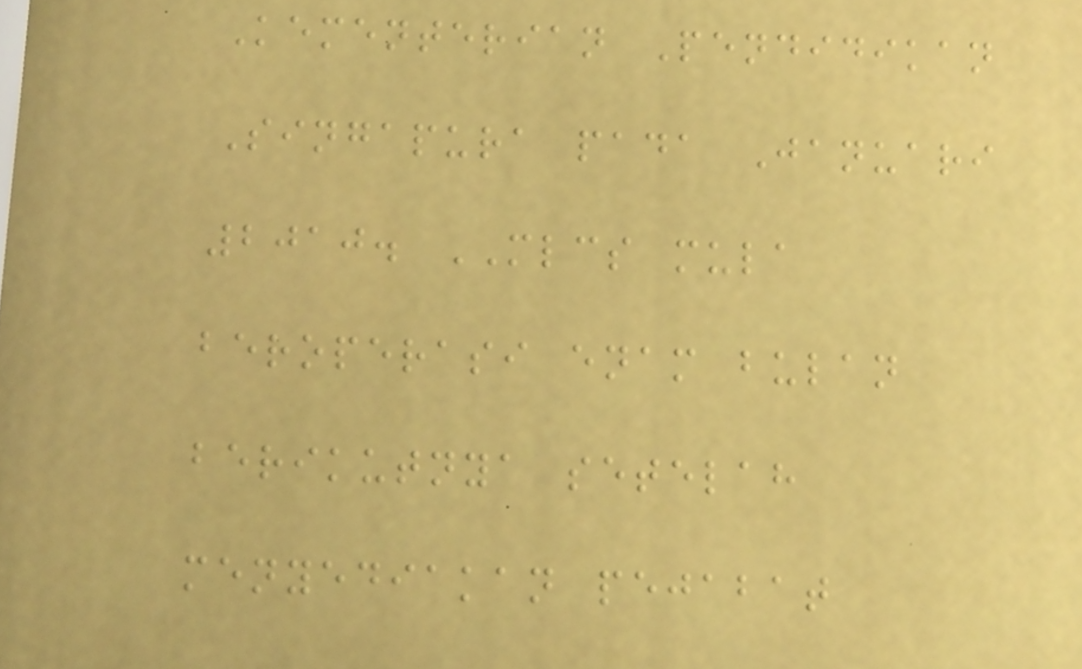Kementerian Pendidikan
Singapura pada Januari
2010. MLCS mula
beroperasi enam bulan
berikutnya setelah
menyediakan pejabat
